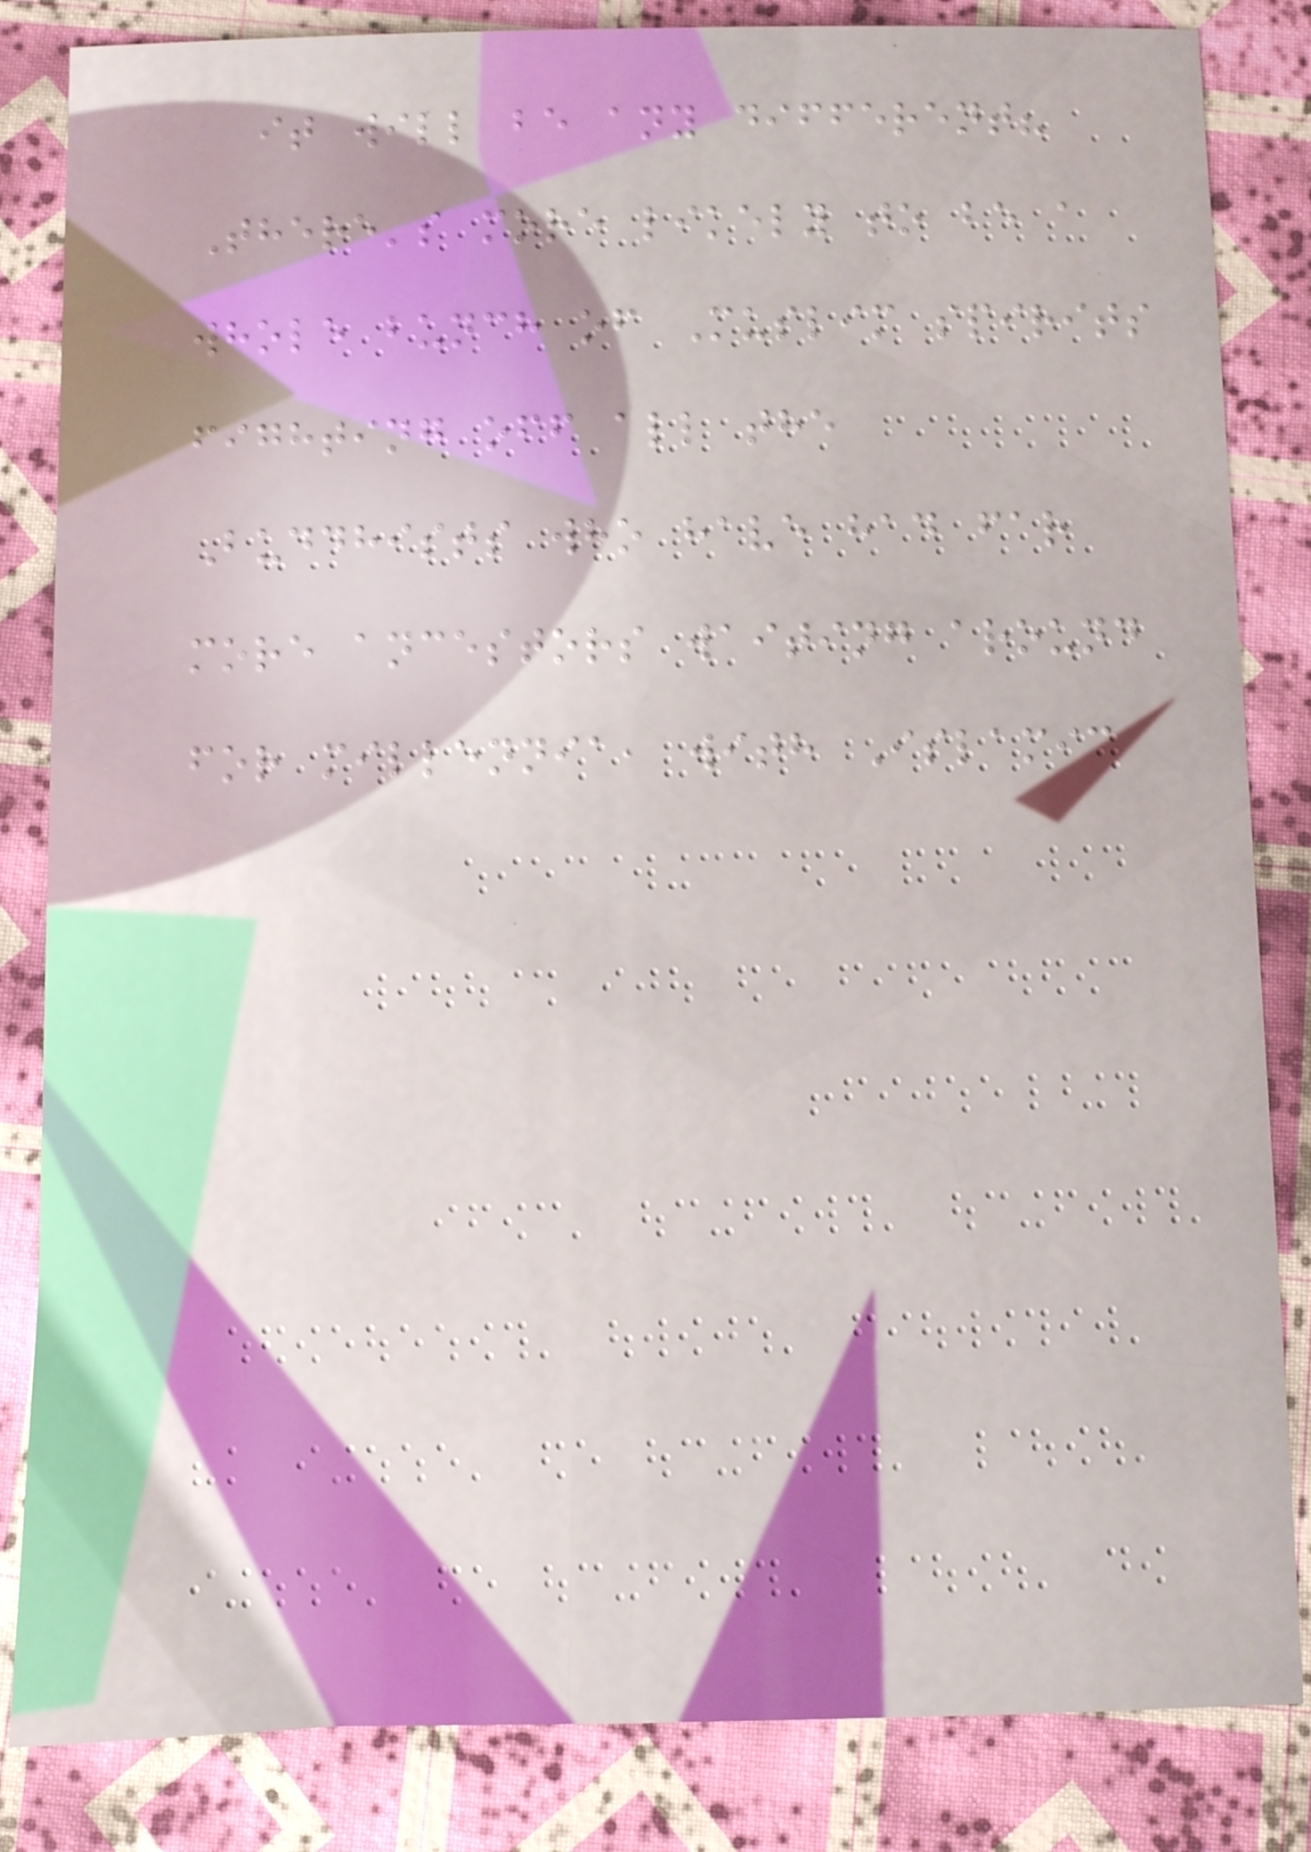it will be any different?
There's more likely to be a
whole bunch of Muslim spirits
fighting off all the
Buddhists who have had far
more ancestors waiting around
for millennia, with Islamic
